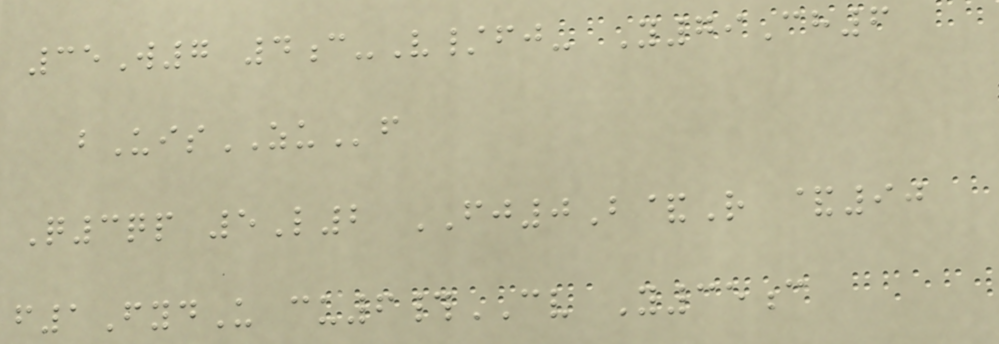35W7 4c-V/fj- Y79Ch6
bUisZUf
Q3qp 5L2 FJ0B&R &90
f1FydU cu6#CV Y35c
